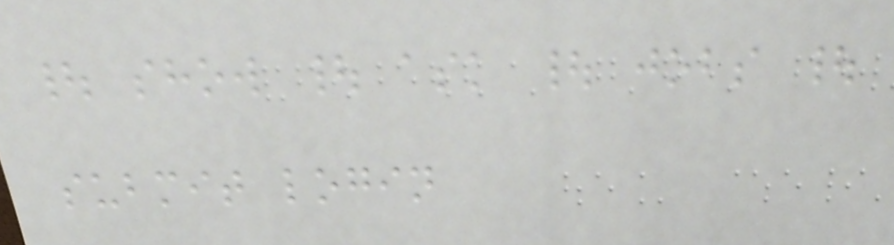| show | ask | jobs |
submit login
